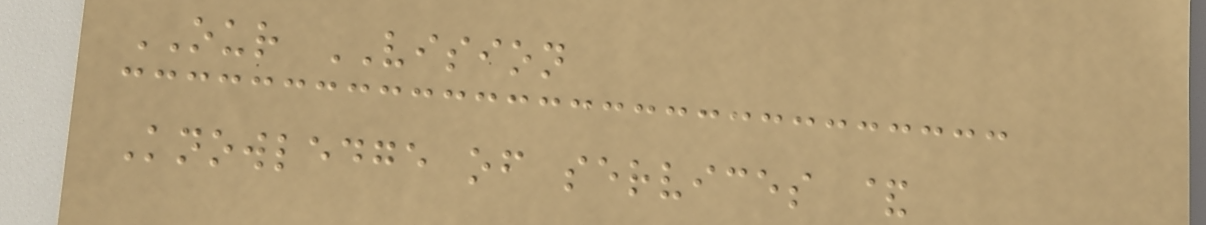OUR VISION
Knowledge of services &
